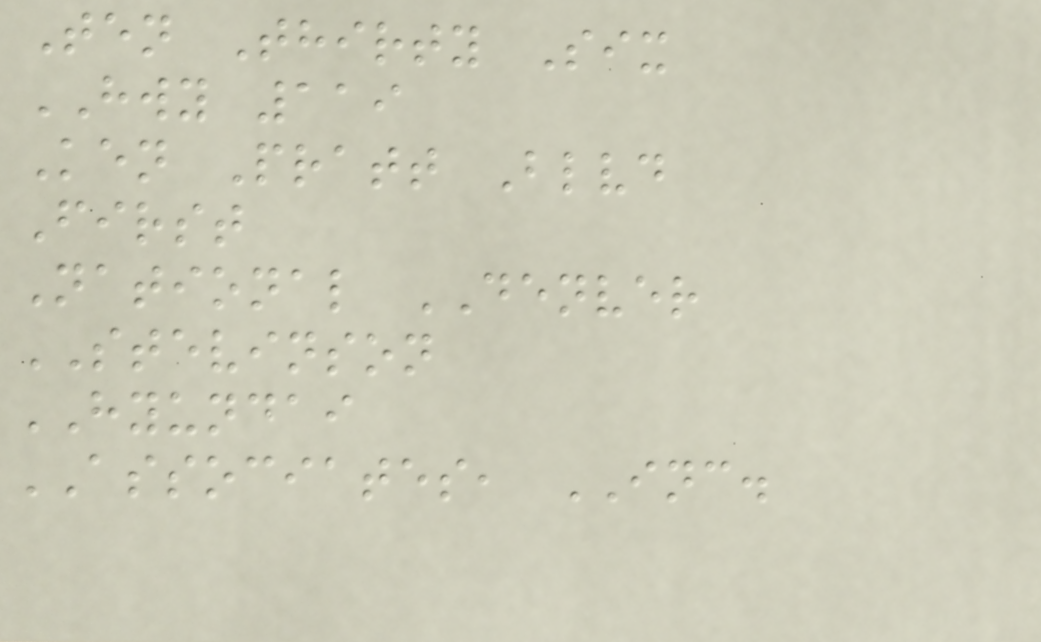Ten Thirty Six
HWY 119
Ken Pratt Blvd
First
National DENVER
STEVINSON
HYUNDAI
ASSOCIATES, INC.
